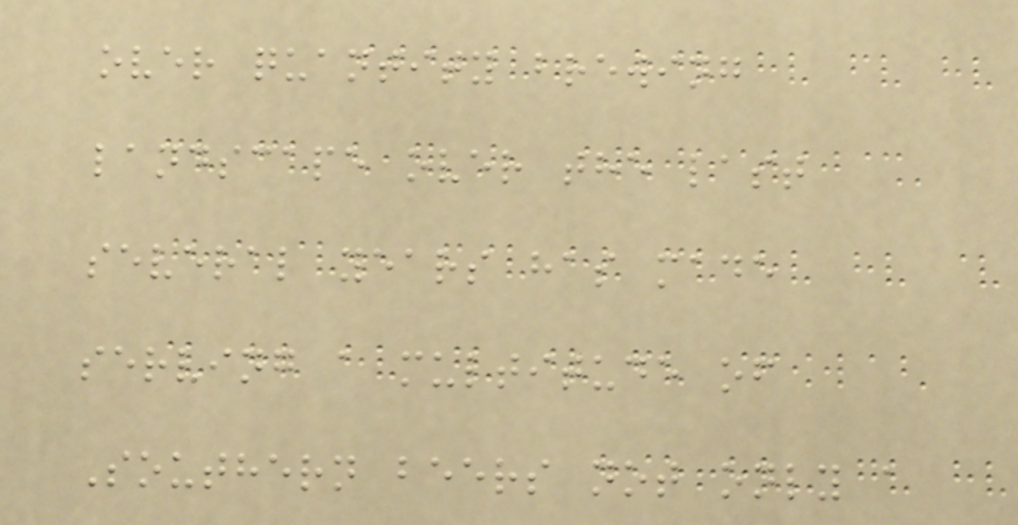over quantity brewing
landscape over the last
several years has made
serving a multitude of
Southern beers not only a
